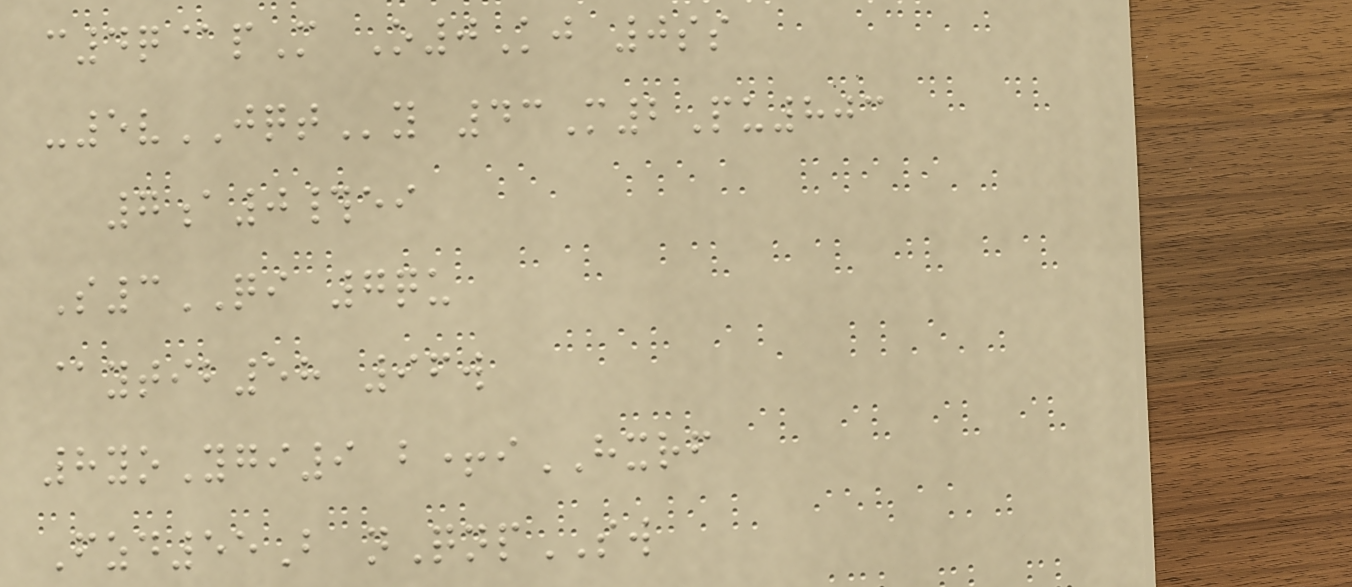c4q@pM O0Kj 0ss
-5vJQTy 43M2Pu803
7a0#ei
S3QI 7qu
@ytib58 96w
8yoYgi9 b+iHXRF
Fzd55B nQnpSW
